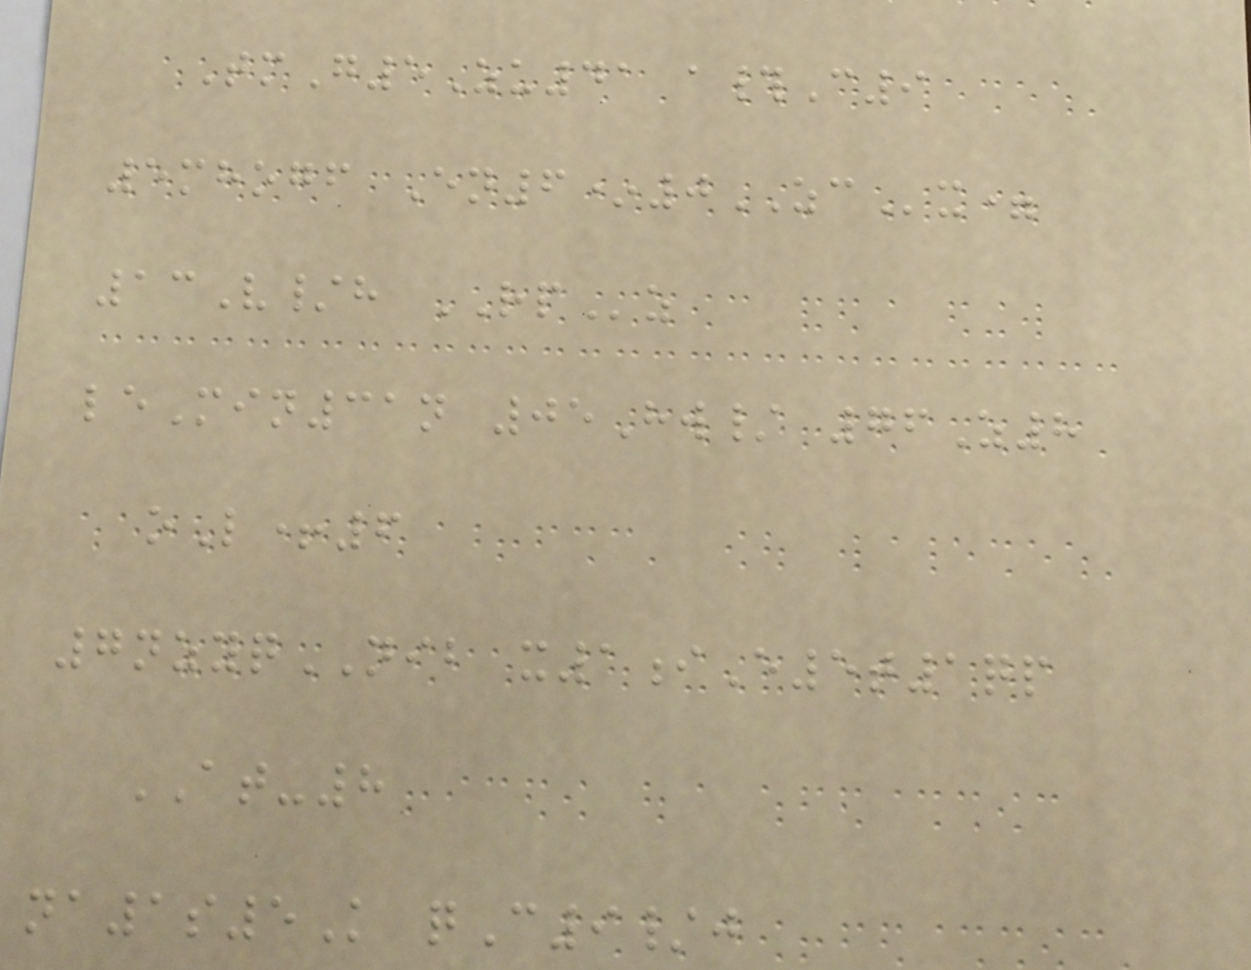TmG5Zu41 a#C9
5mhogf En6*0ZCx=
13V/h RPz
leMin31n 05Hw/ 76Z8
oL+6
7nzyqNIB x1iE5t1qp
AT-8
na1s5K qC9/j
